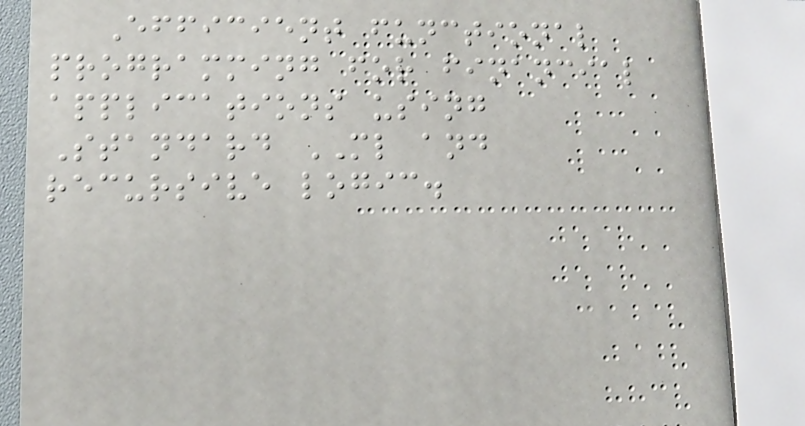Efficient functional
programming for financial
applications using
Standard ML and
recursive logic.
